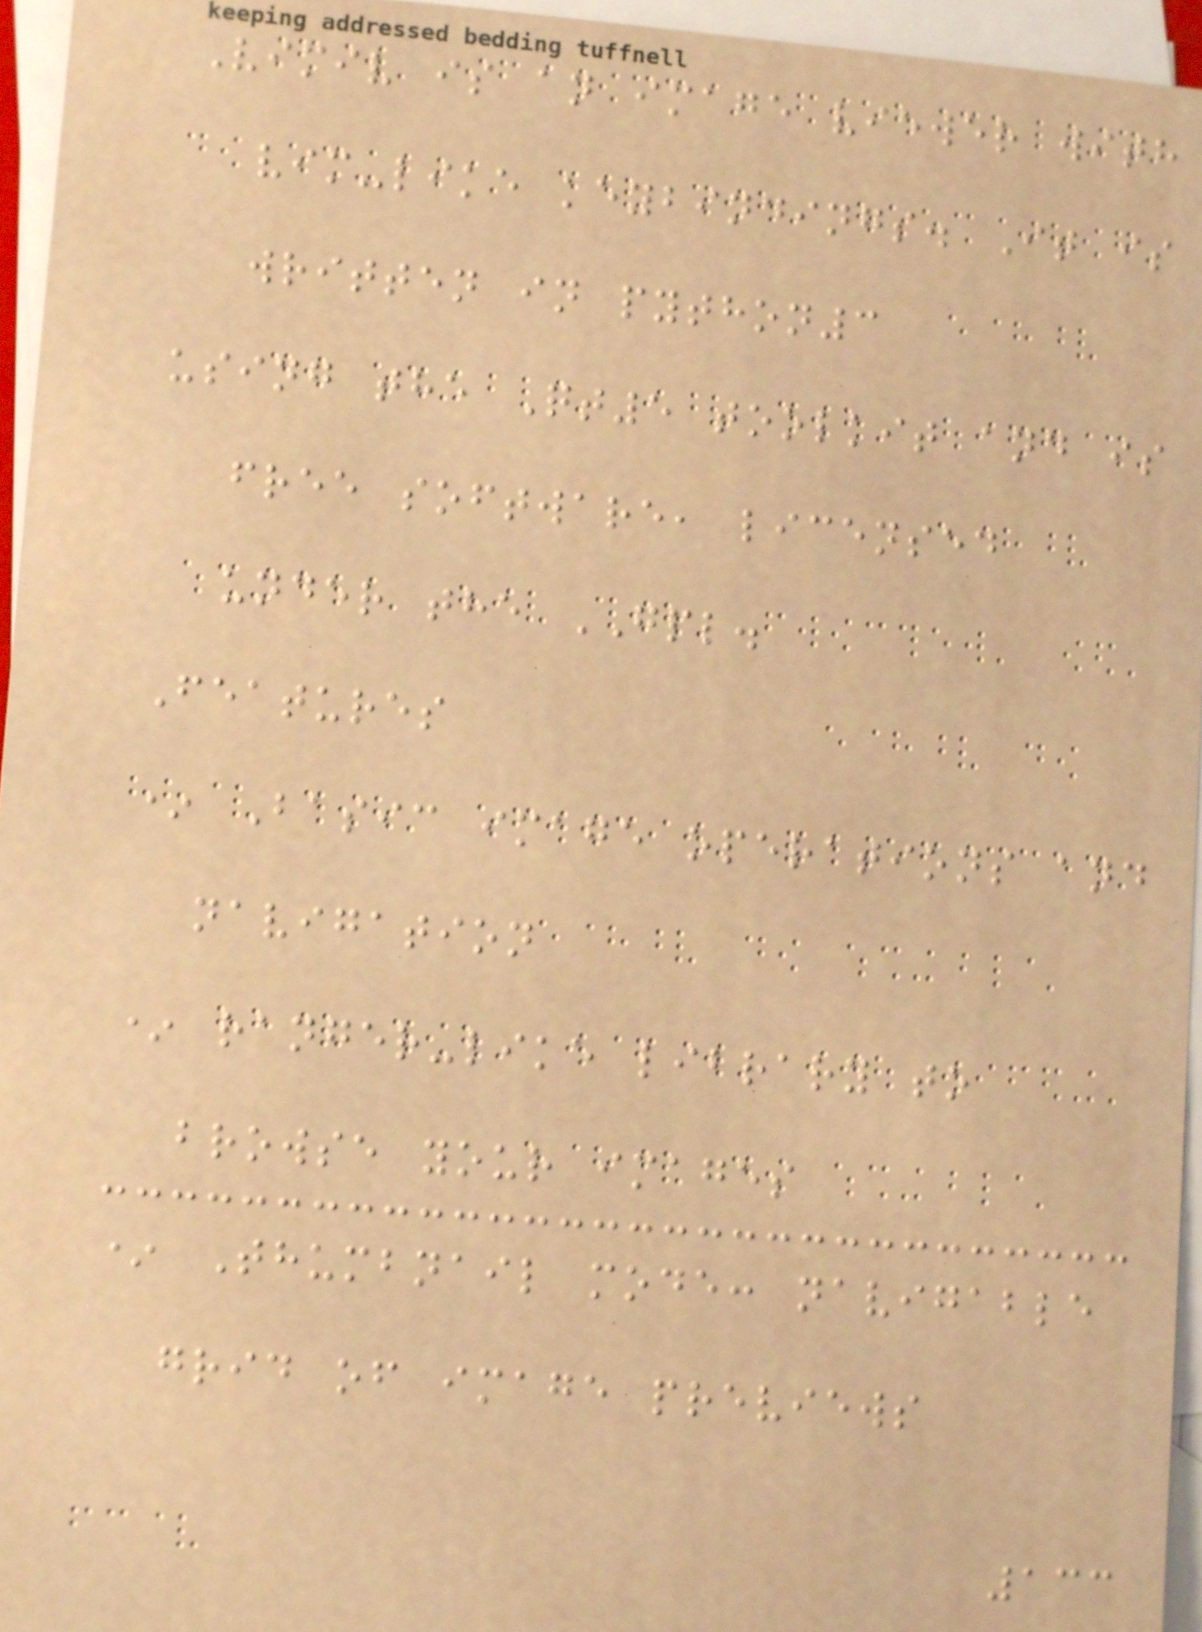Vimiv is an image viewer with
vim-like keybindings. It is
written in python3
using the Qt5 toolkit and is
free software, licensed
under the GPL.
Features
* Basic image operations and
navigation
* ranger-like library to
browse your images
* Thumbnail mode: navigable
grid of image previews
133
